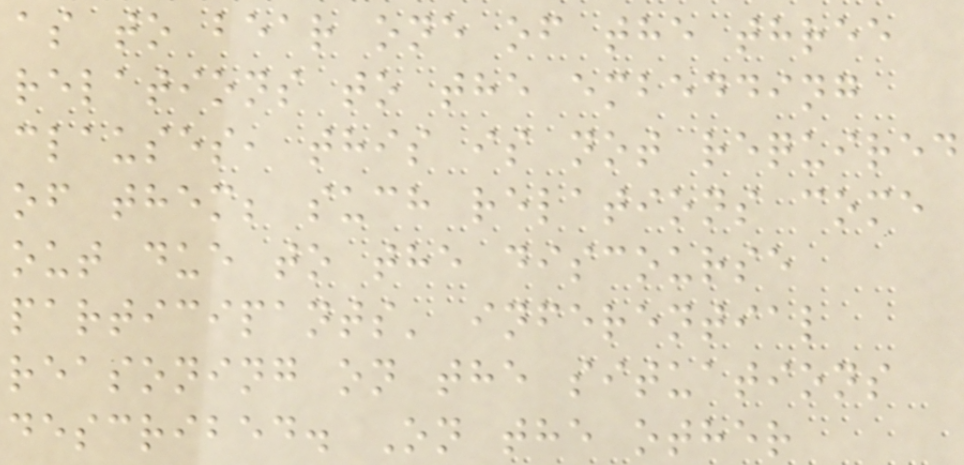as to bear one of the three
relations to the embedding
clauses, this is not required
of them; such relations come
out due to the discourse
participants' inferential
reasoning on the situations
described. On the other
